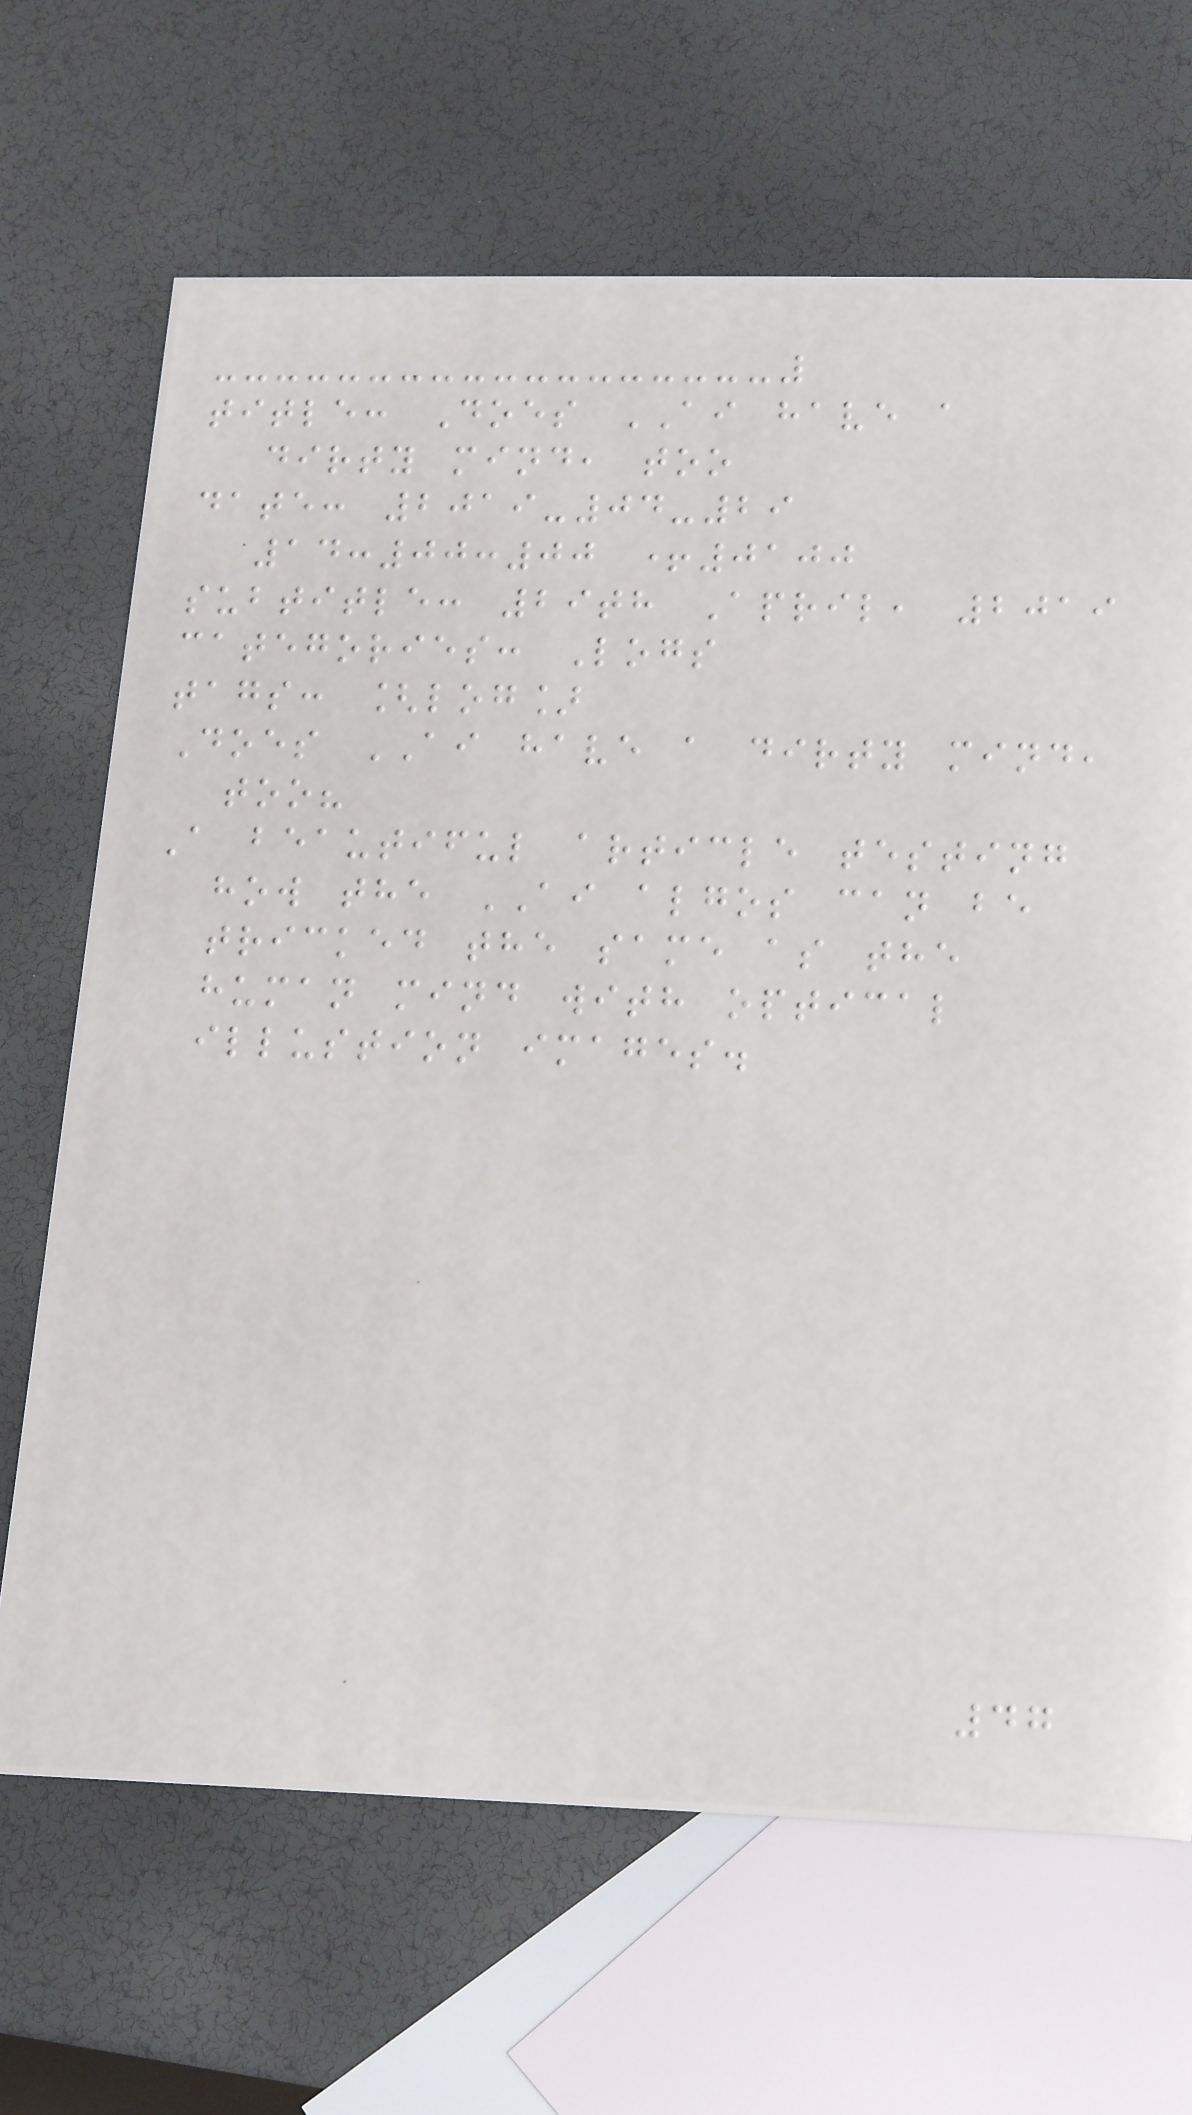title: Does AI have a
dirty mind, too
date: 2019-04-29
14:00:00 +0100
subtitle: 29th April, 2019
categories: Logs
tags: [log]
Does AI have a dirty mind,
too?
A beautiful article testing
how the AI algos can be
tricked the same as the
human mind with optical
illustion images.
47
